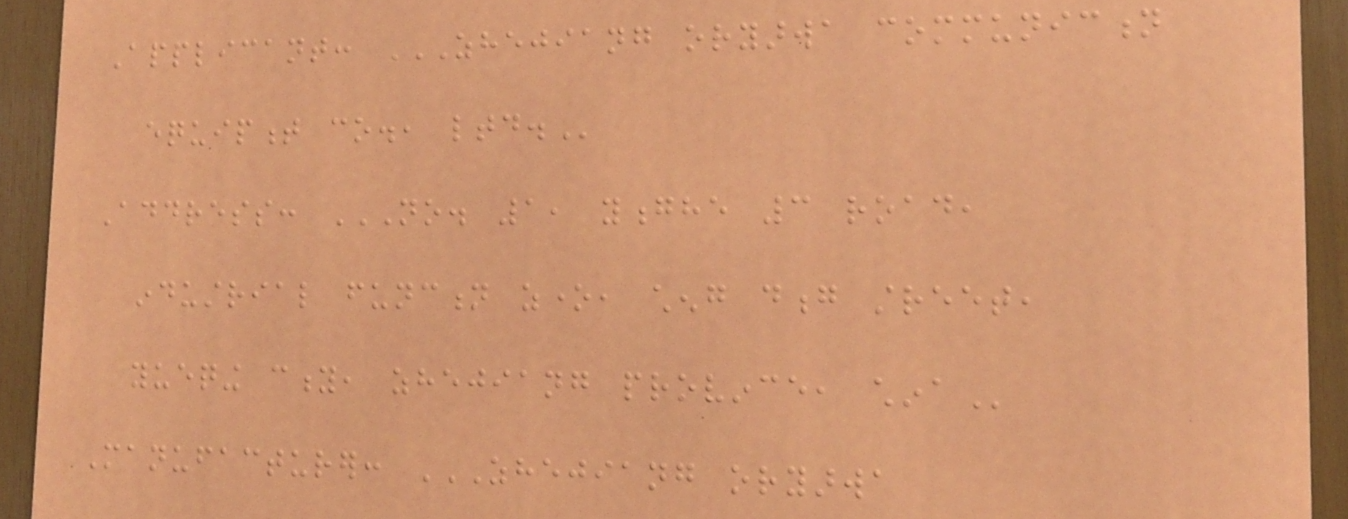Applicant: ZHEJIANG ORYARWA COMMUNICTION
EQUIPMENT CO., LTD.
Address: NO. 1, YONGHE 3 ROAD,
INDUSTRIAL FUNCTION ZONE, CHENG DONG STREET,
YUEQING CITY, ZHEJIANG PROVINCE, CHINA
Manufacturer: ZHEJIANG ORYARWA
